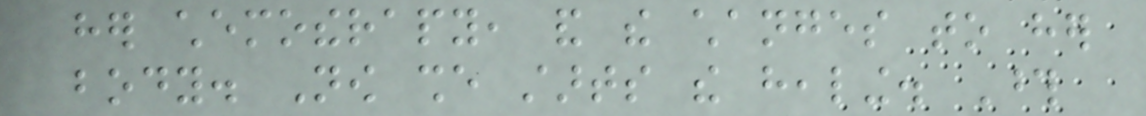her chemotherapy, and the changes to her
body. Now she starts the healing. Those
